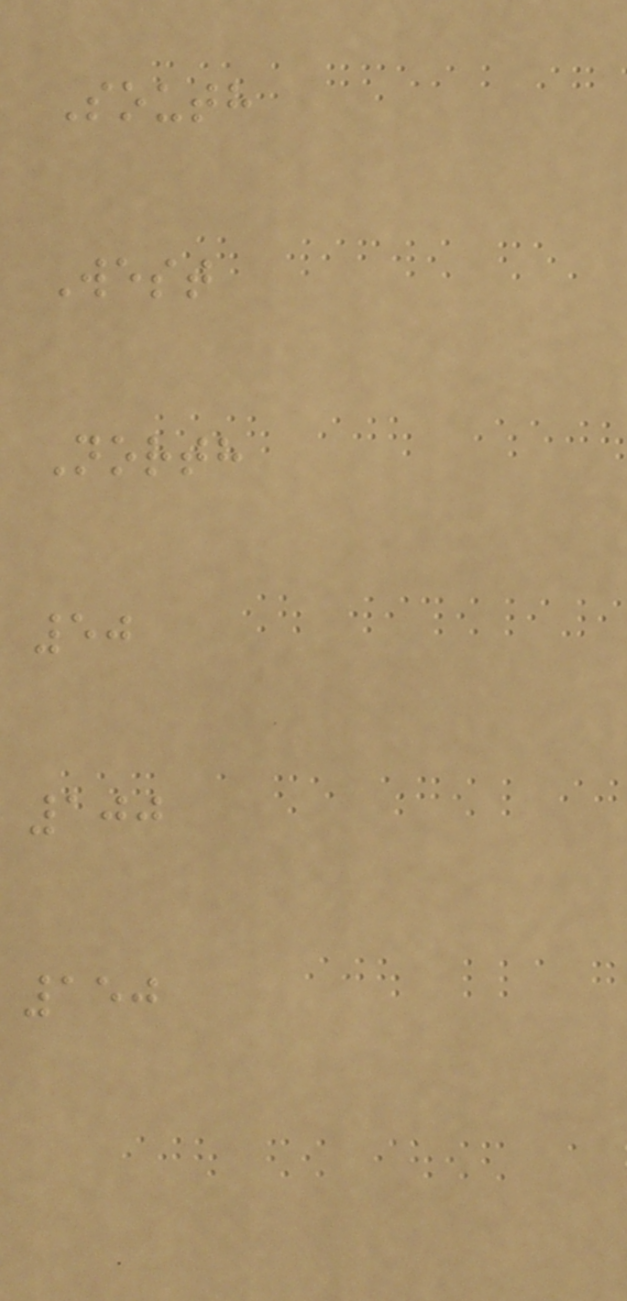South
West
North
50
100
150
